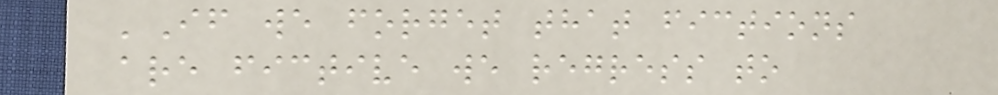'If we forget that fictions
are fictive we regress to
